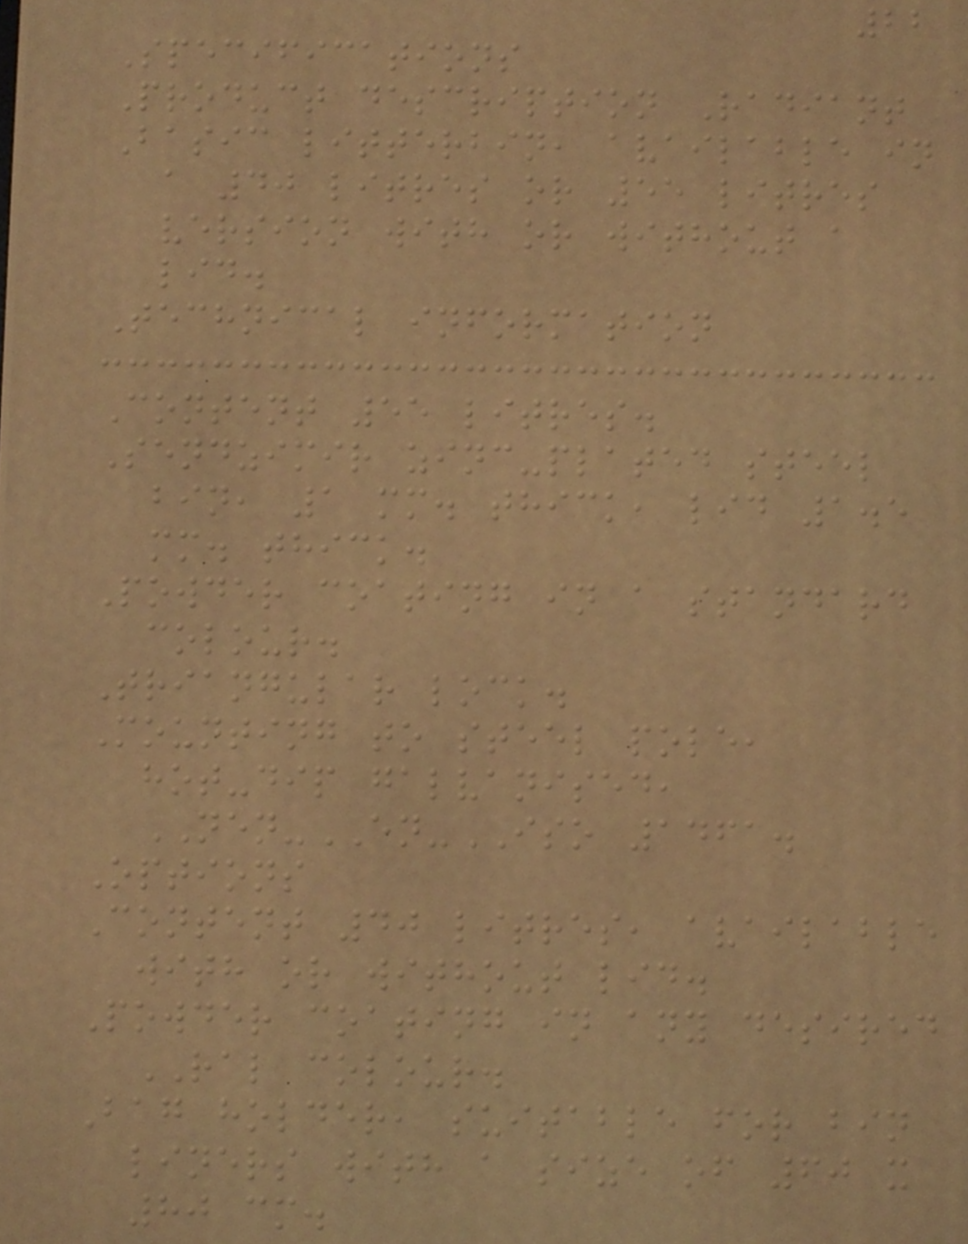22
Specifications
Product description Radiant
Basic litterbin, available in
a 40 litres or 55 litres
version with or without a
lid.
Technical information
Content 55 litres.
Sendzimir zinc-plated steel
bin, 1 mm. thick, lid 1.5
mm. thick.
Powder coating in a standard
colour.
Triangular lock.
Mounting to steel pole,
hot-dip galvanised,
NEN-EN-ISO 1461.
Options
Content 40 litres, available
with or without lid.
Powder coating in any desired
RAL colour.
Bag holder, suitable for bin
liners with a size of 60 x
80 cm.
